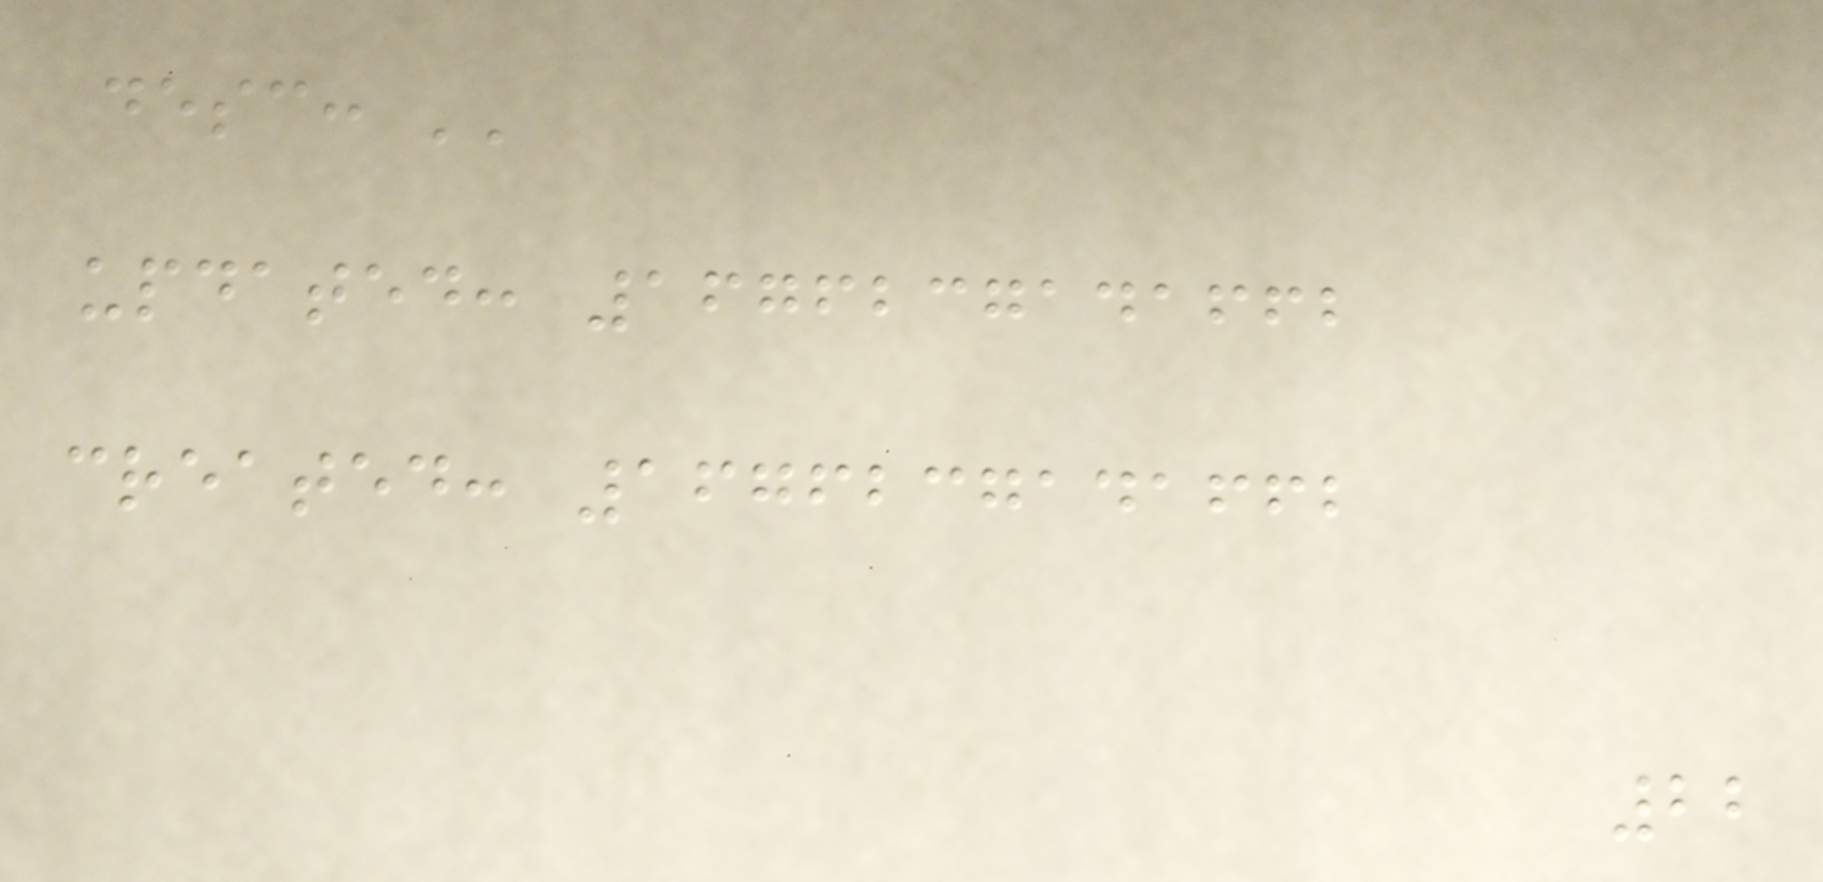desc: ''
updated: 1676237141662
created: 1676237141662
22
